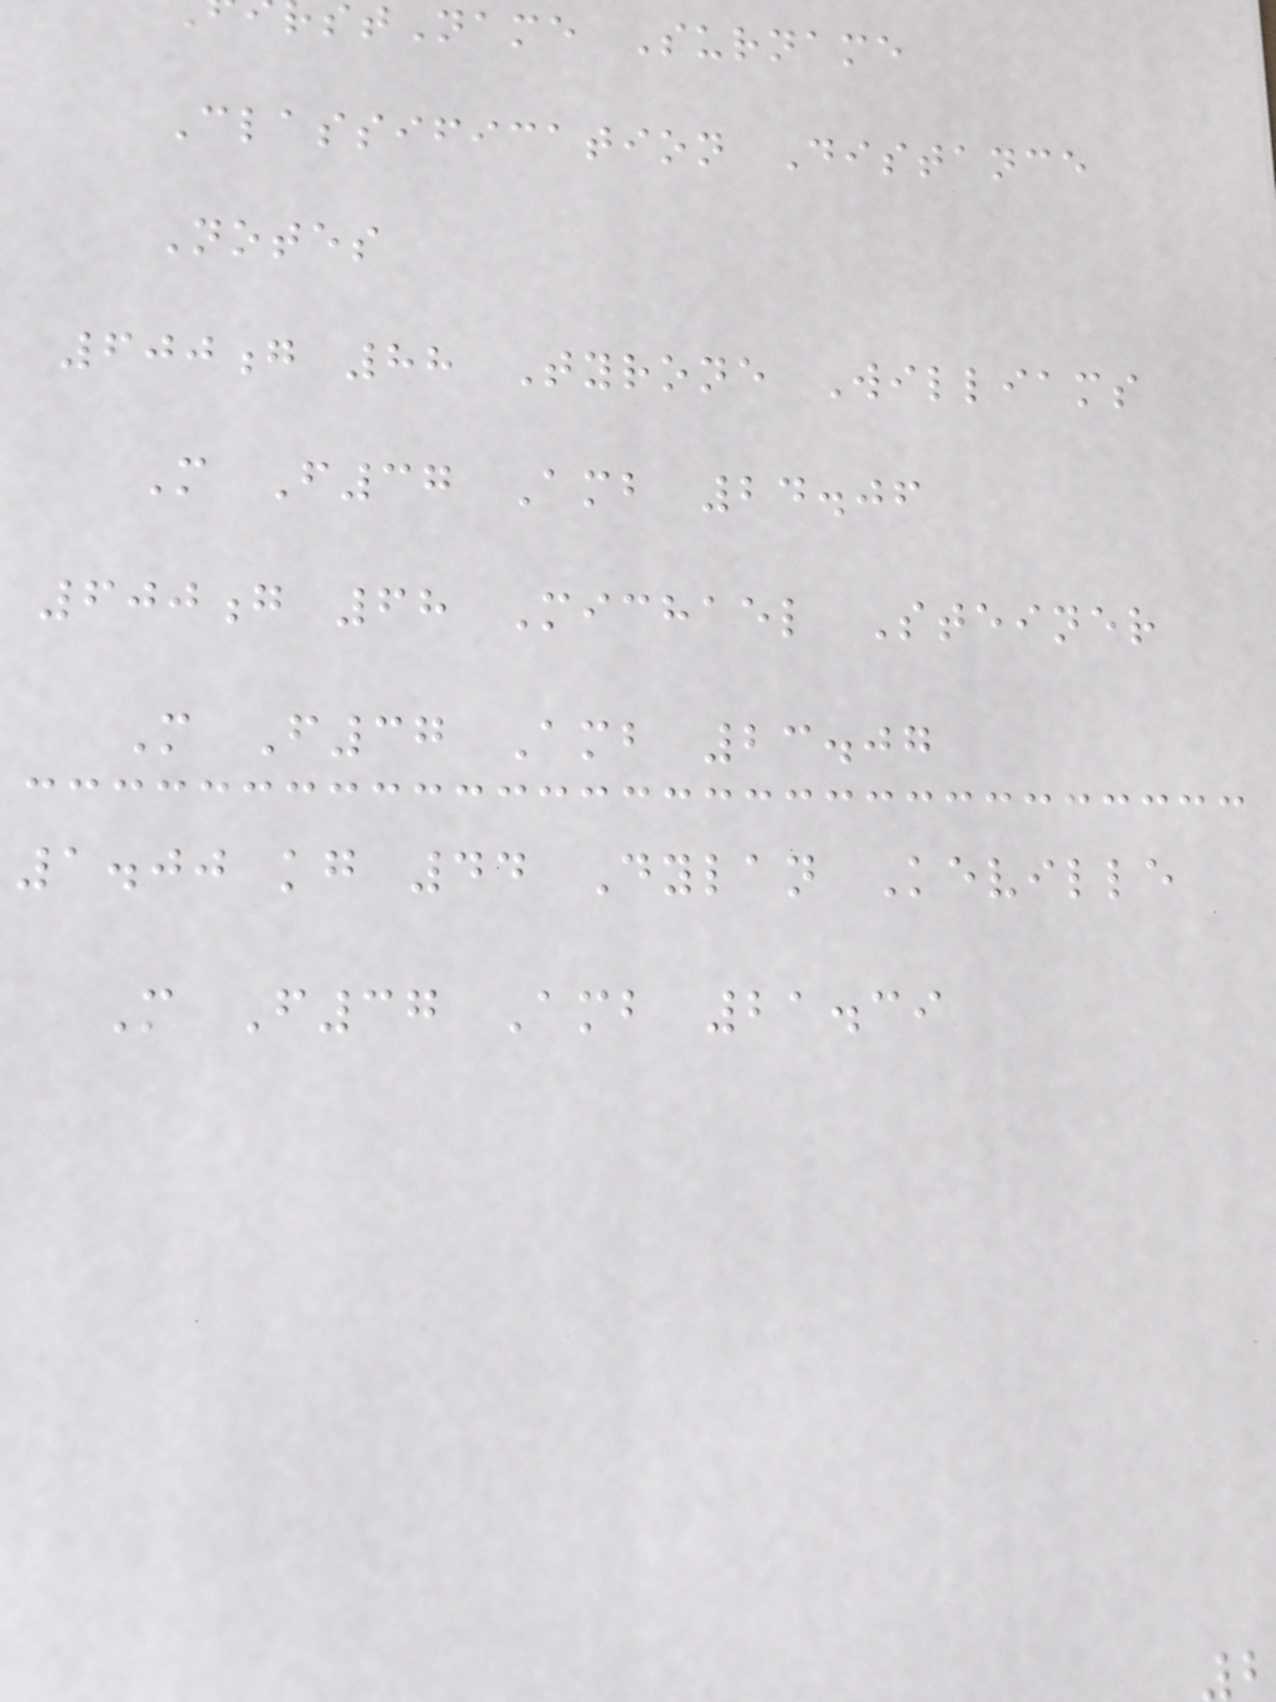stName Surname
Classification Distance
Notes
600g 88 Tyrone Williams
M F37 Amb 24.06
600g 68 Michael Steiner
M F37 Amb 23.07
1.00 kg 44 Dylan Keville
M F37 Amb 21.39
